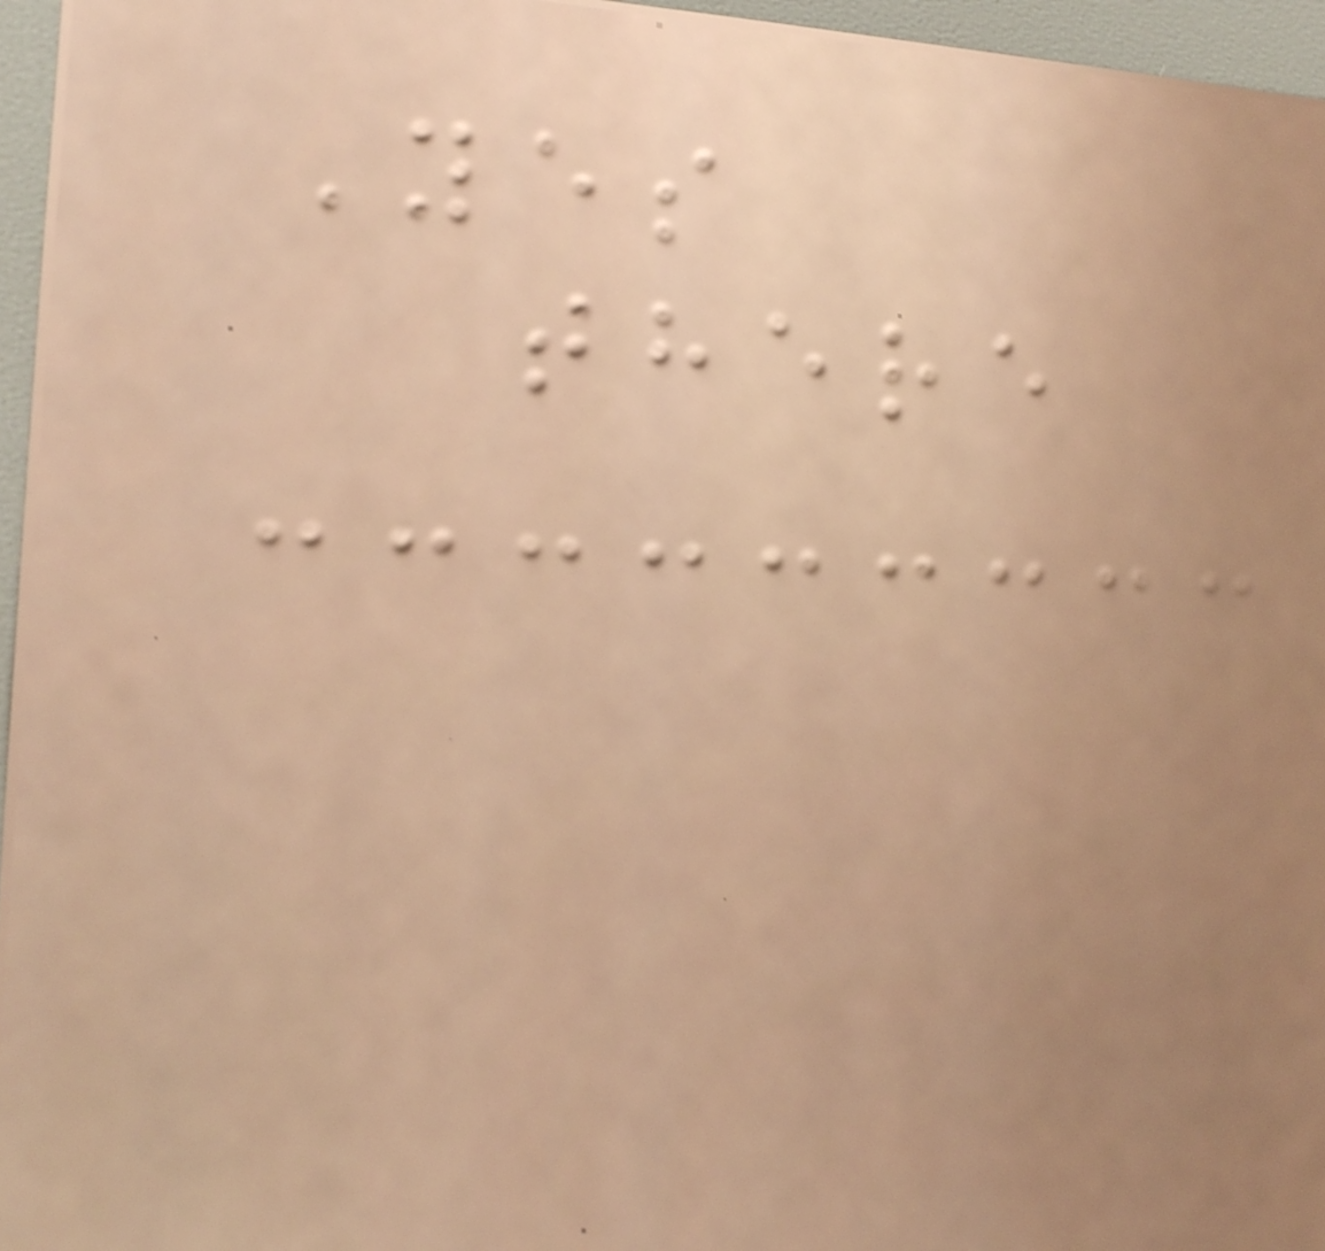Yes
there
